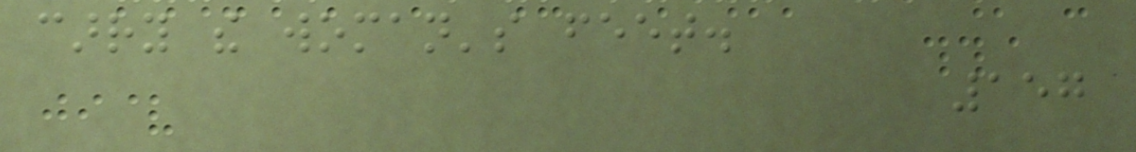carry the woman's feet.
157
